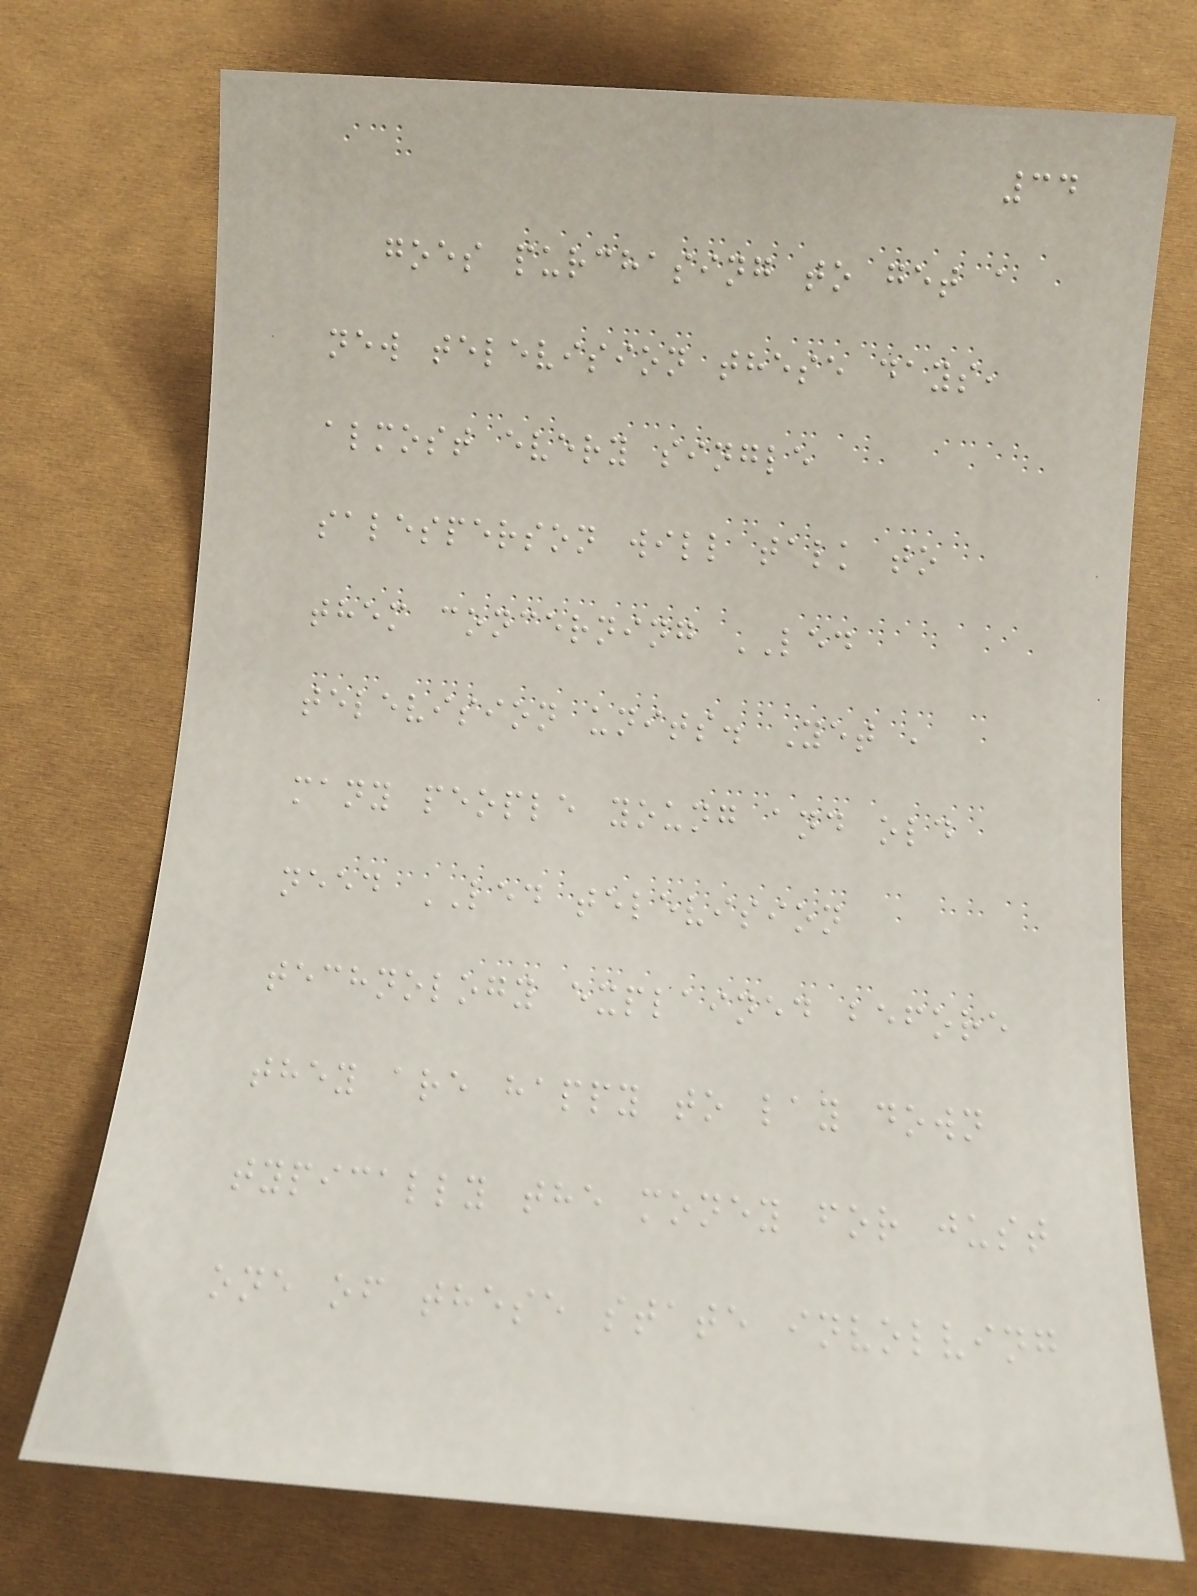34
goes purchasing to get a
new television these days,
almost every single
salesperson will talk to
them concerning LED
television units. Yet ,
many people young and old
need LED television
technology explained before
they are happy to lay down
typically the money for just
one of these state involving
